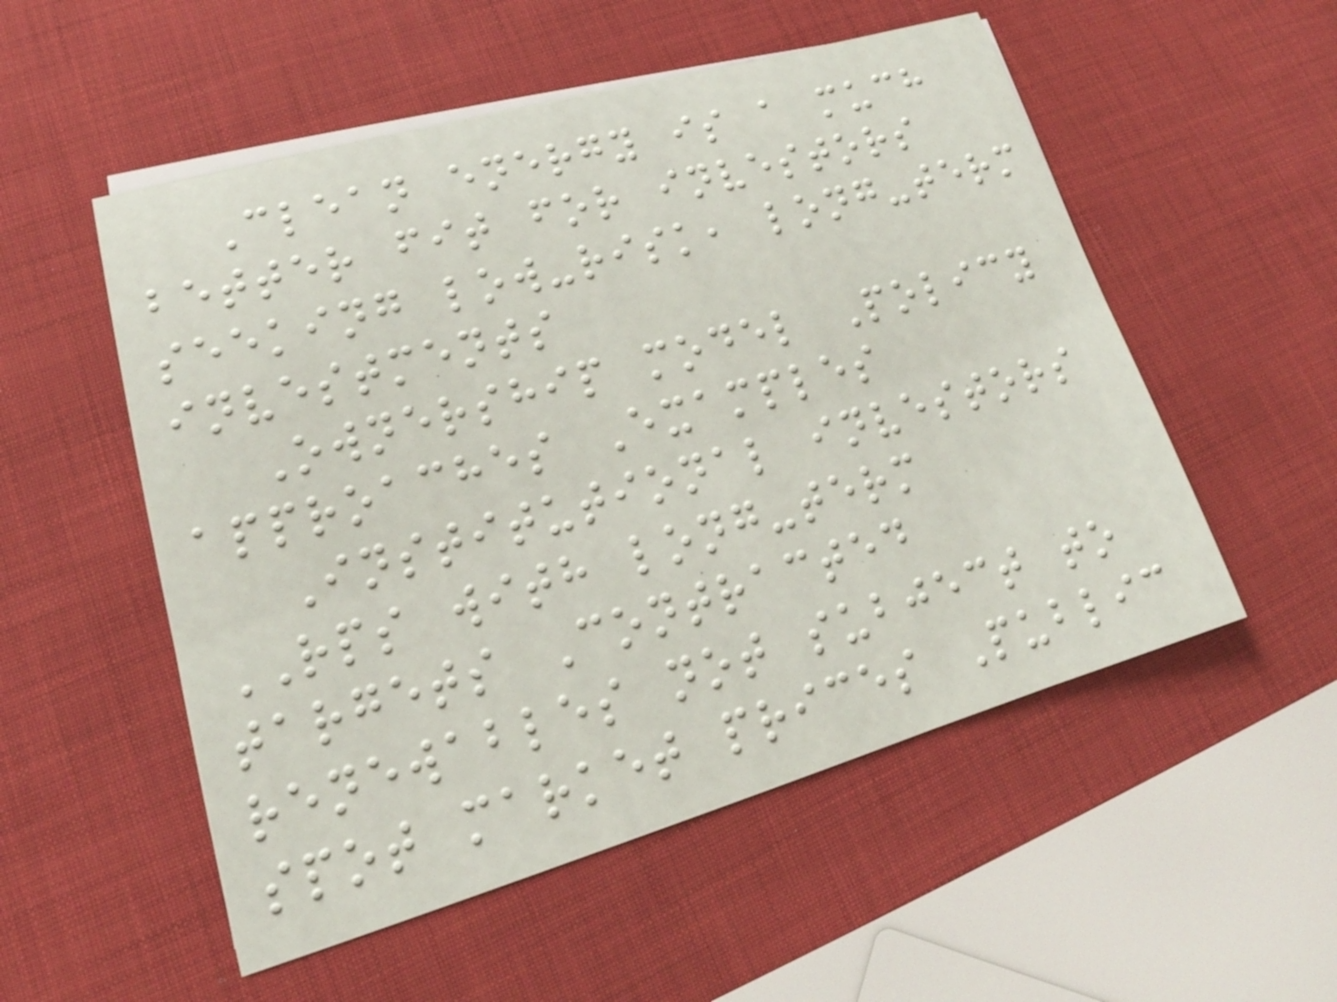Clean energy is a much
better fit for investors
seeking low-risk, long-term
investments
Ownership model Policy
approaches Examples
Institutional investors
RPS with long-term
targets Contracted
renewables not subject to
spot market prices Public
